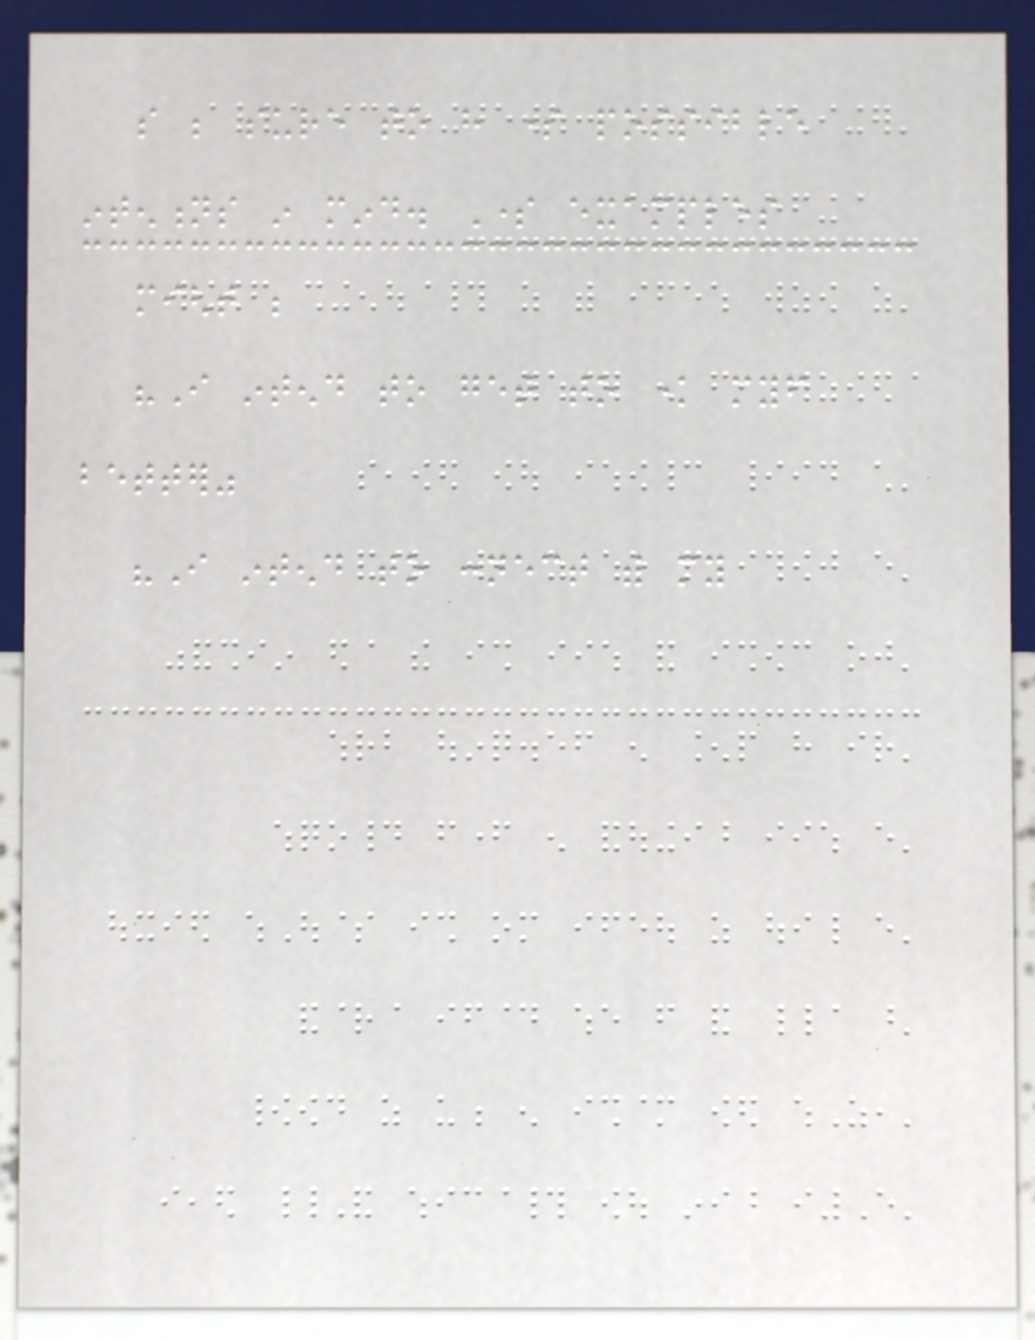so be sure to have some possible
intentions in mind. Some examples
might be
"I intend to get to know myself
better"
"I intend to connect with my
